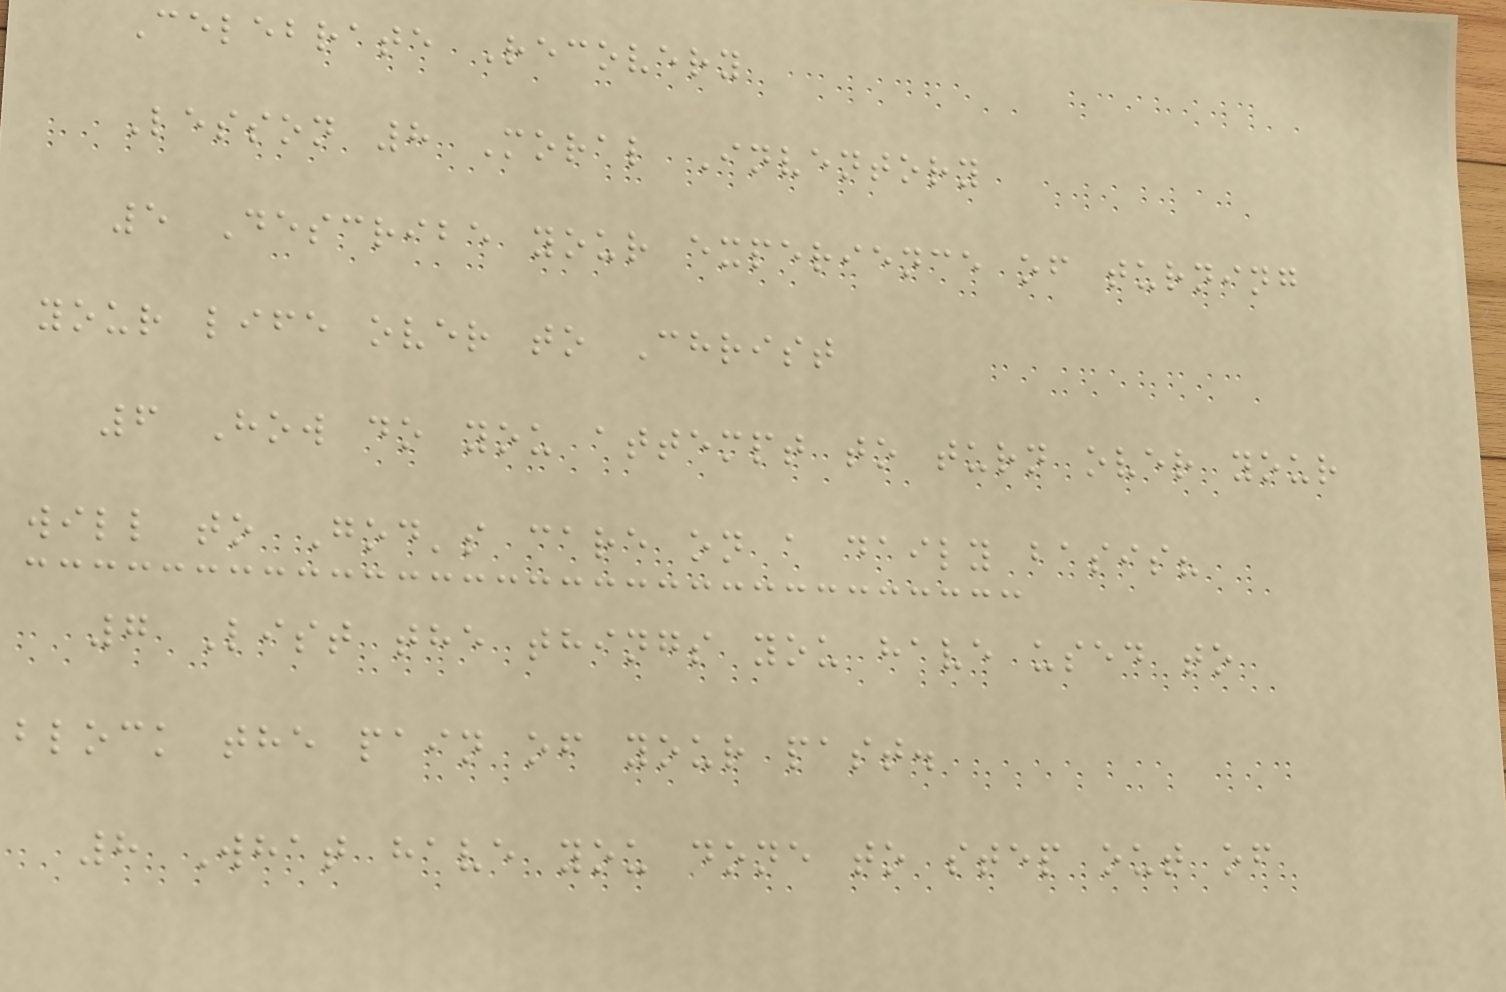Celebrate Recovery
Lesson 8 Moral Inventory
5 Describe your experience of turning
your life over to Christ
6 How do you attempt to turn over your
will to God's care on a daily basis?
7 List the things you have used to
block the pain of your past.
8 What have you done to step out of
